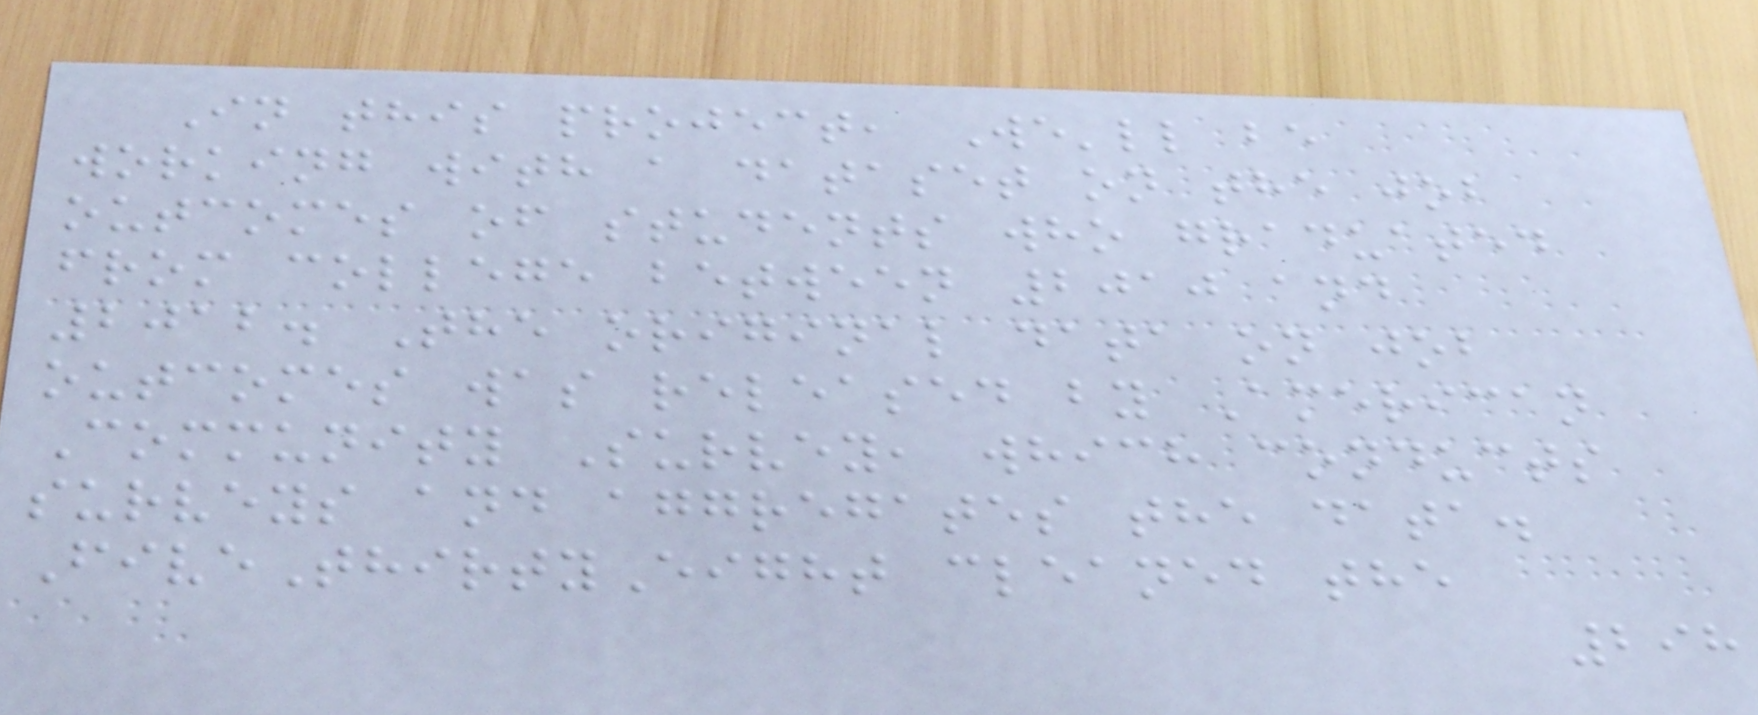In this project, We'll be
working with a dataset on the job
outcomes of students who graduated
from college between 2010 and
2012. The original data on job
outcomes was released by American
Community Survey, which conducts
surveys and aggregates the data.
FiveThirtyEight cleaned the
298
